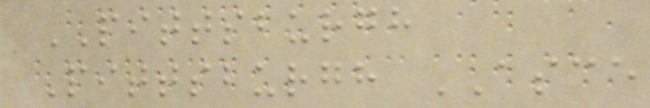PITTSBURGH
Pittsburgh ASCE
